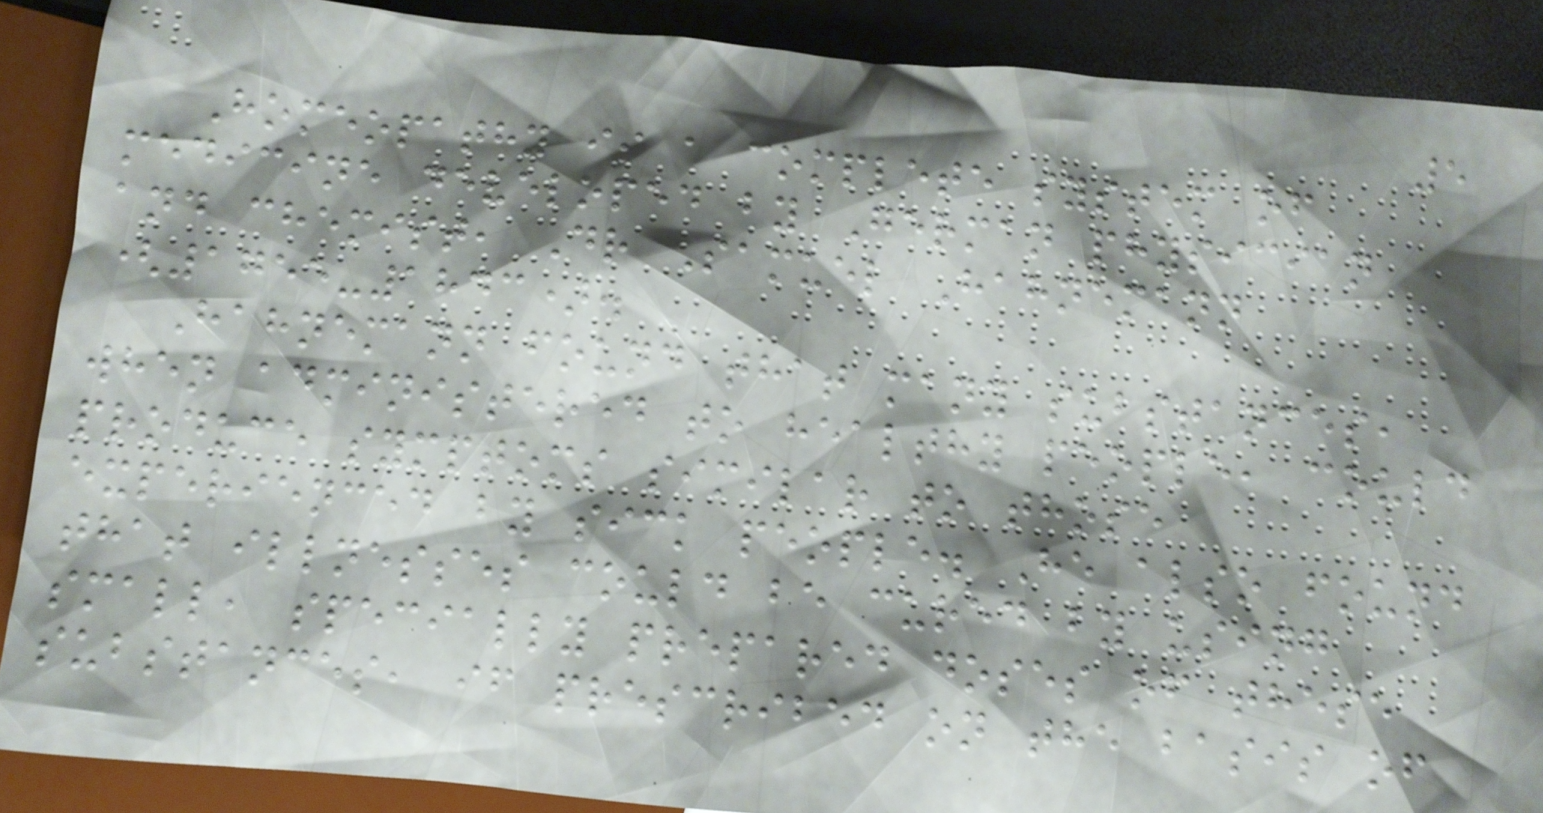5
Homeopathy is a complete system of
medicine developed by German physician
and chemist, Dr Samuel Hahnemann
(1755-1843).
Hahnemann found that many substances,
when administered to healthy people, could
produce symptoms similar to those
experienced by sick people. He also found
that illnesses could be cured by using
small, specially prepared doses of these
substances, if prescribed on the basis of
